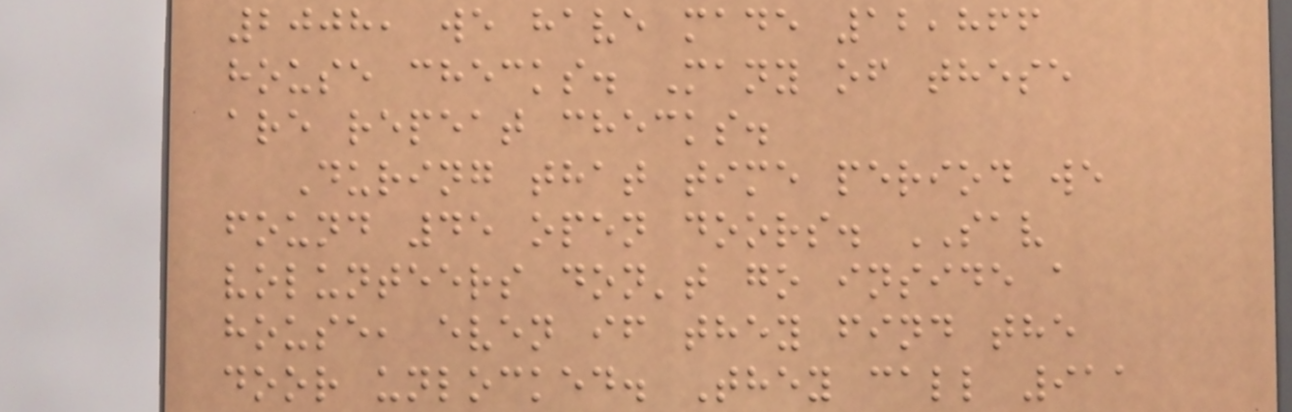2008, we have made 12,866
house checks. Many of these
are repeat checks.
During that time period we
found 45 open doors. SAV
volunteers don't go inside a
house, even if they find the
door unlocked. They call 911
